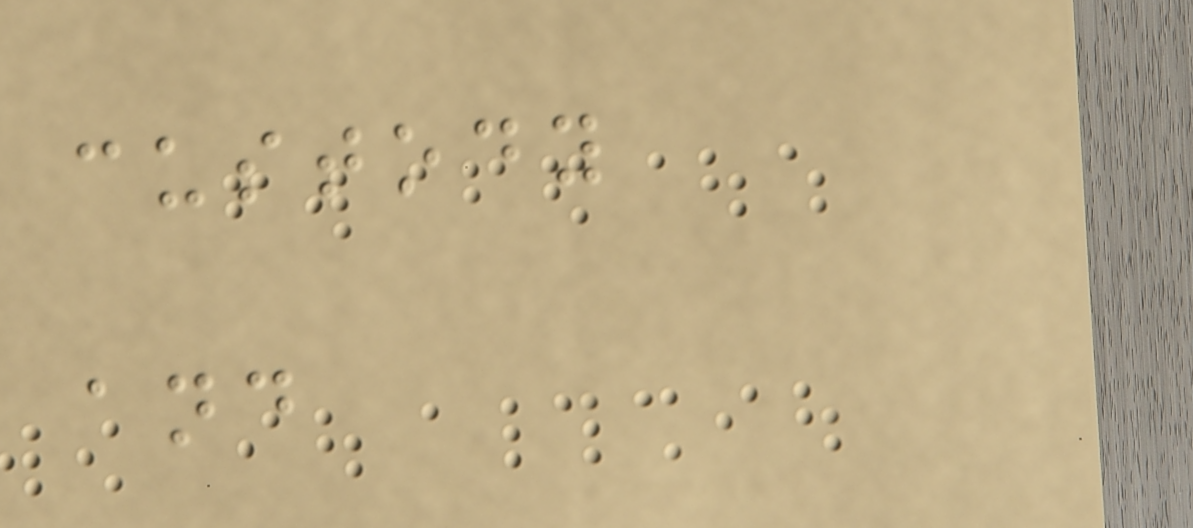custody
and
